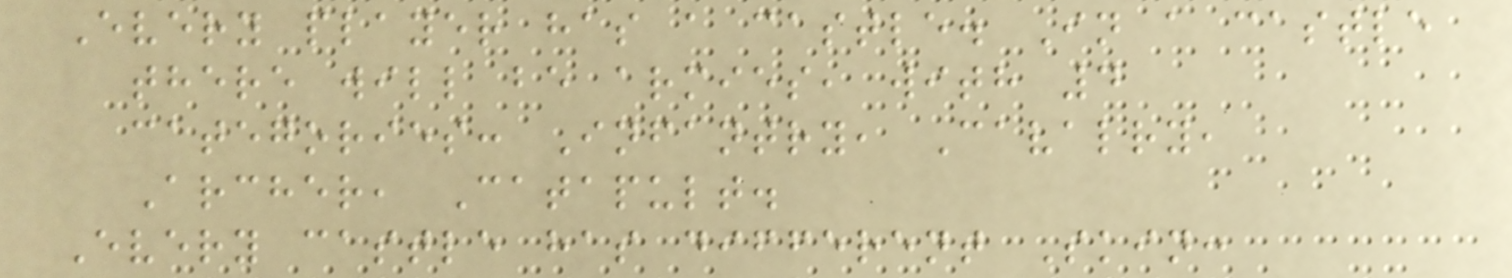Every player has a castle. In a castle
there will be armies, with 4
categories: Infantry, Cavalry,
Archer, Catapult.
Every castle has different Skin:
